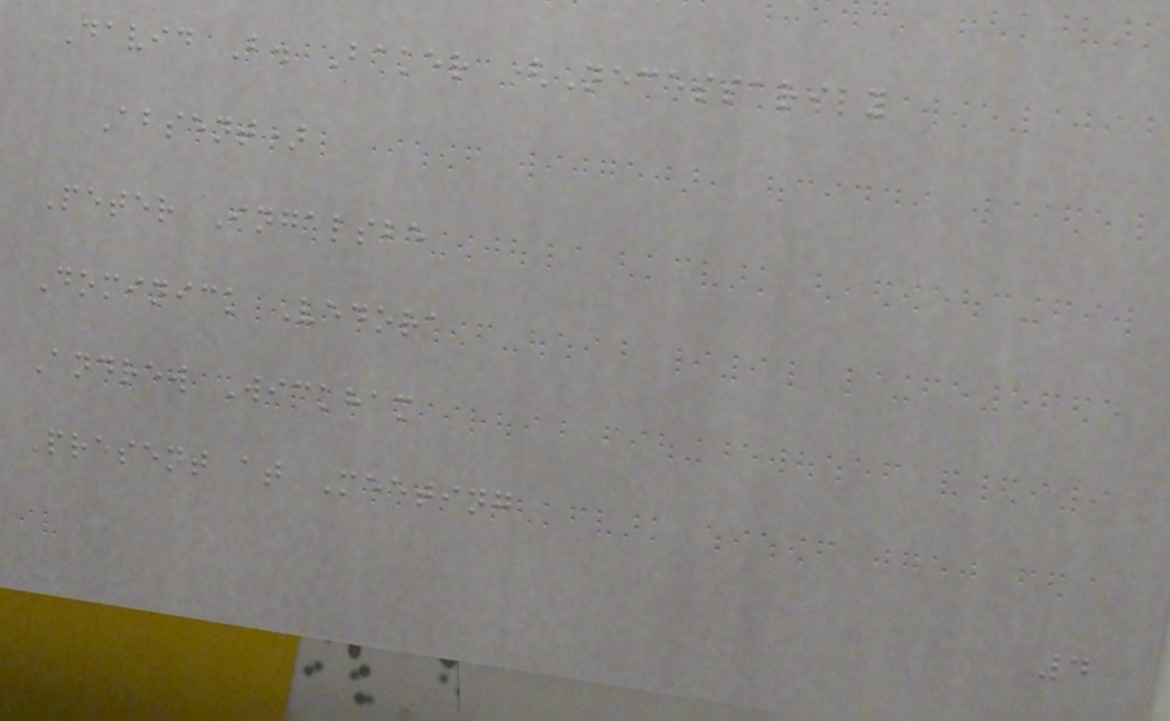David B. Baker (Necessarily
Absent)
Peter Ingalsbe
Dominick Vedora
Andrew Wickham
Present at Meeting
4
